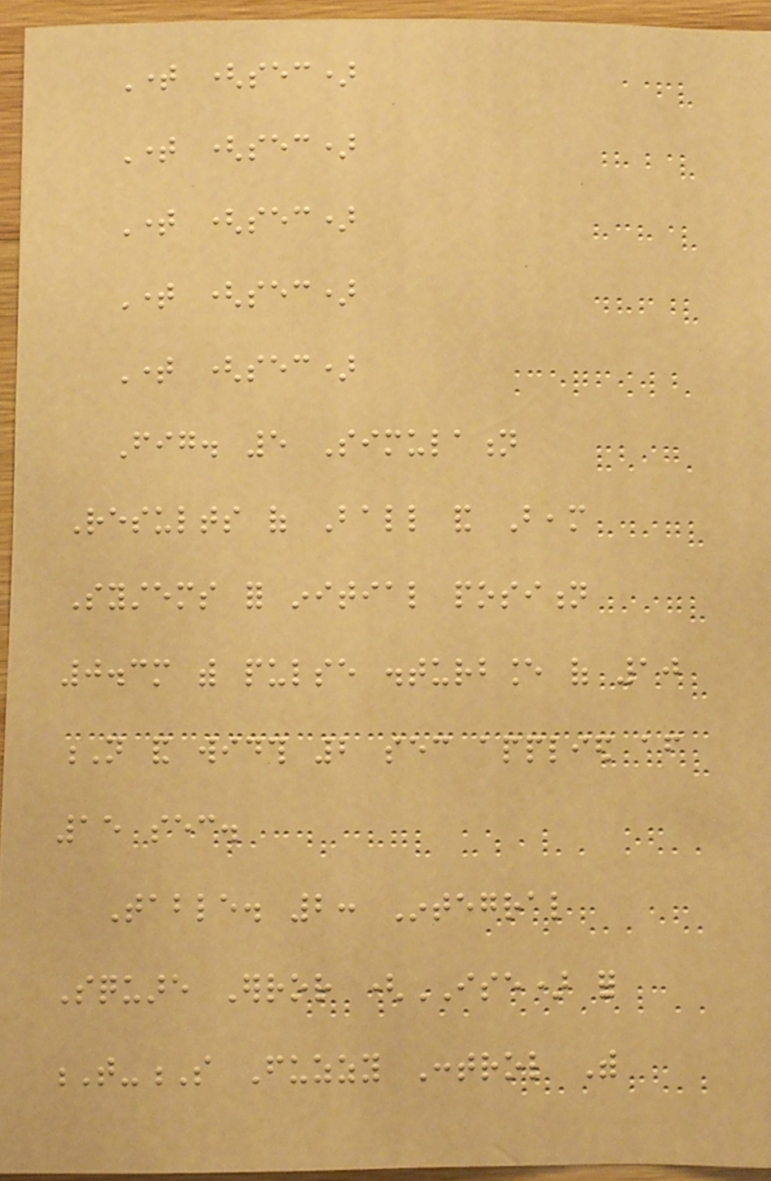Time (sec)
Time (sec)
Time (sec)
Time (sec)
Time (sec)
Fig. 5 Simulation
Results of Ball and Beam
Systems for initial position
0.3m with pulse disturbance of 10
N and width 2 sec applied after
15 sec.
Table. 2: Integral
Square Error (ISE) for
T-S Fuzzy Control With
